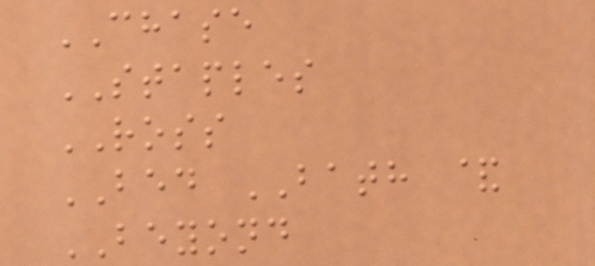CHASE
STAPLES
ROSS
BED BATH &
BEYOND
